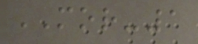MOR-1
